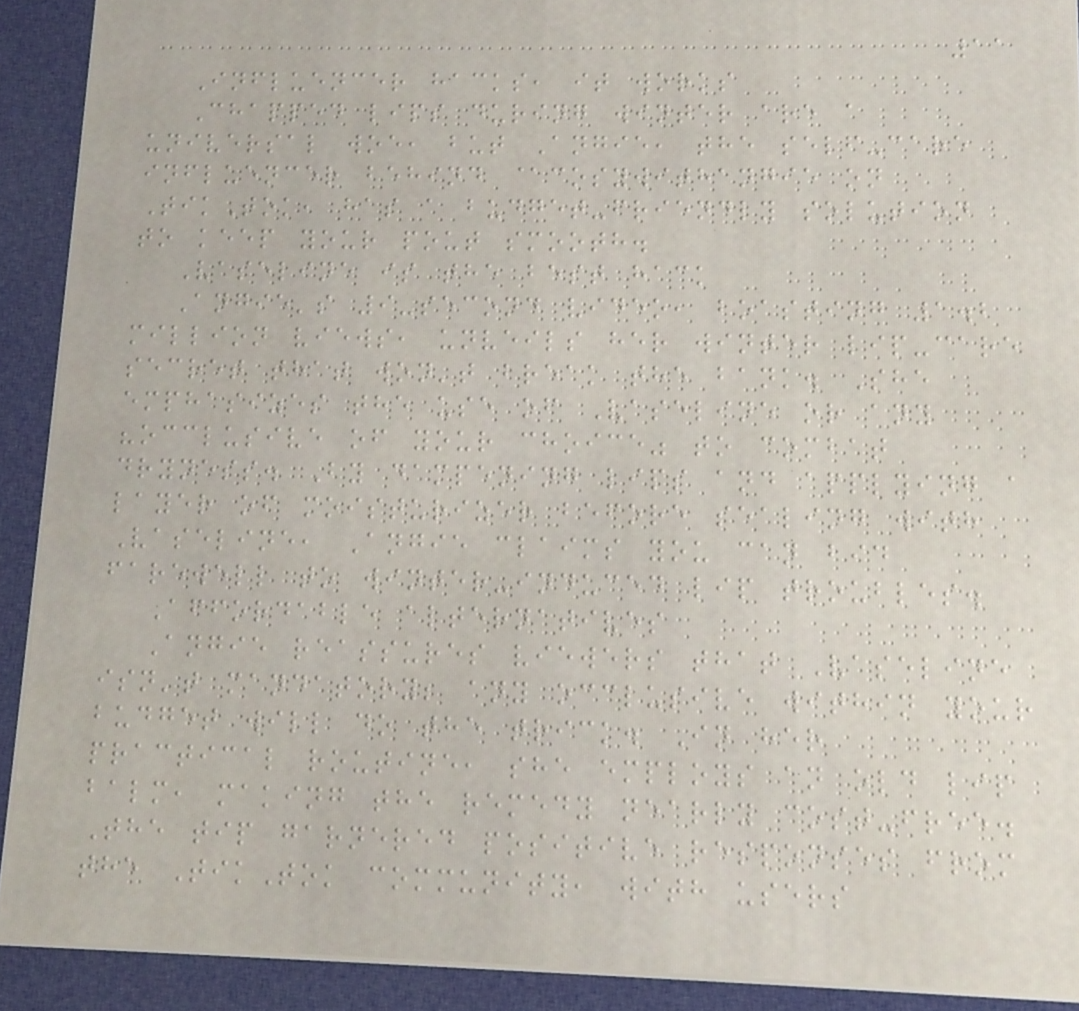11
Influencer hacks, it works
Chapped lips during winter are a
universal woe, but Angie, the self-care
influencer behind @cosywithangie on
TikTok, has a budget-friendly solution
to keep your pout smooth.
Vaseline is the best hack
Angie's 9-second video, boasting 1.2
million views, unveils her winter lip-care
secret that won't break the bank. She
emphasizes the use of Vaseline or any
"occlusive of your choice" to combat
dryness. By dampening lips and applying a
layer of moisturizer before sealing with
Vaseline, Angie claims you can bid
farewell to winter-induced lip troubles.
Affordable alternatives
Angie reassures viewers that Vaseline
isn't mandatory; any occlusive within your
budget will do the trick. In her
practical routine, she employs an old lip
balm, making the remedy nearly cost-free.
The tip garnered positive responses from
the TikTok community, with users
